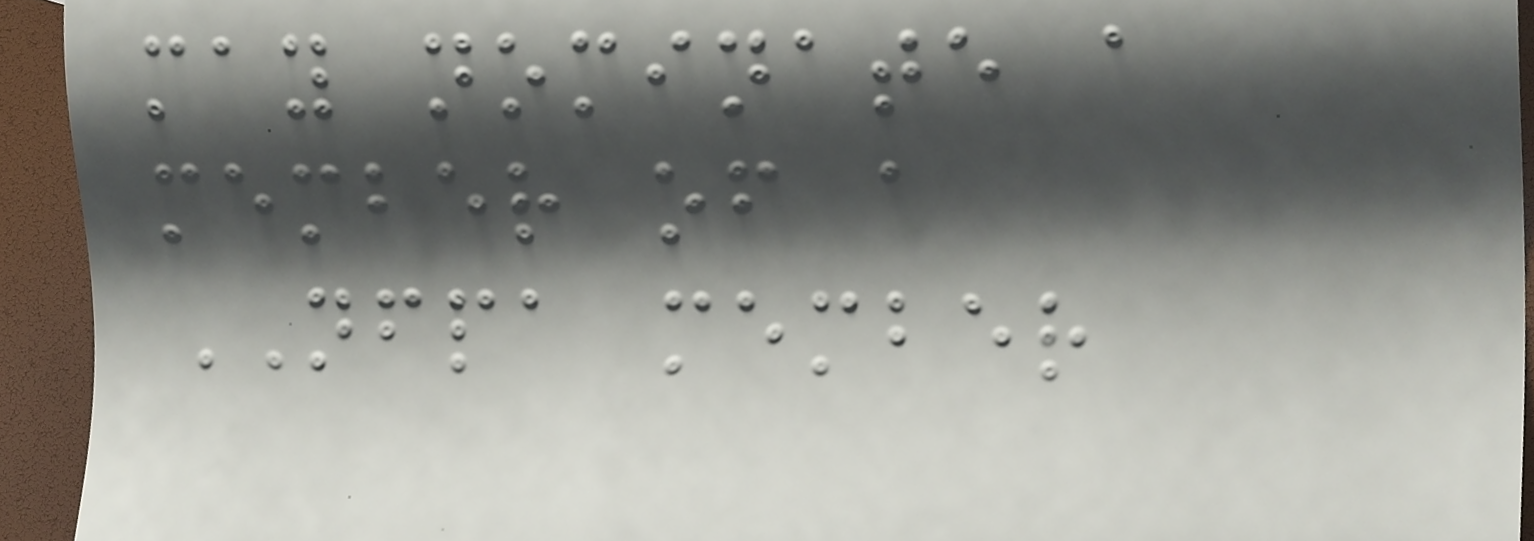may nominate a
member of a
NFPA member
